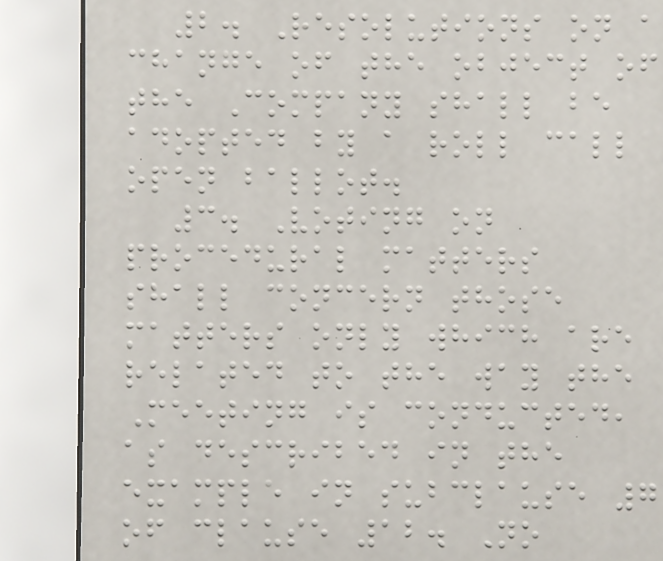2. Resolutions on a
change of the object of
the Company shall be
adopted by a roll call
open ballot.
3. Voting on
procedural matters
shall concern those
matters only which are
related to the way the
Meeting is conducted,
as described in the
example in subclause 7
of clause 12. No
